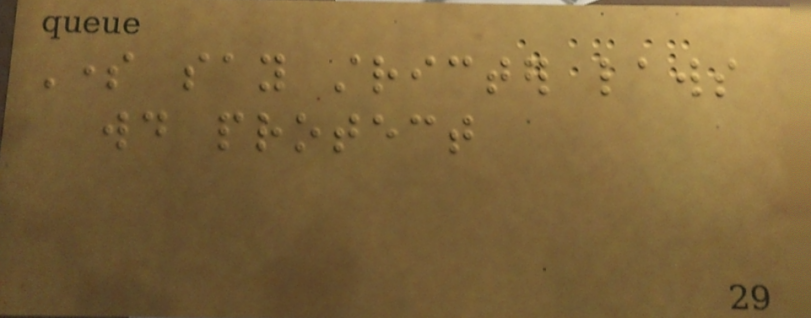Some say stricter laws
would protect
